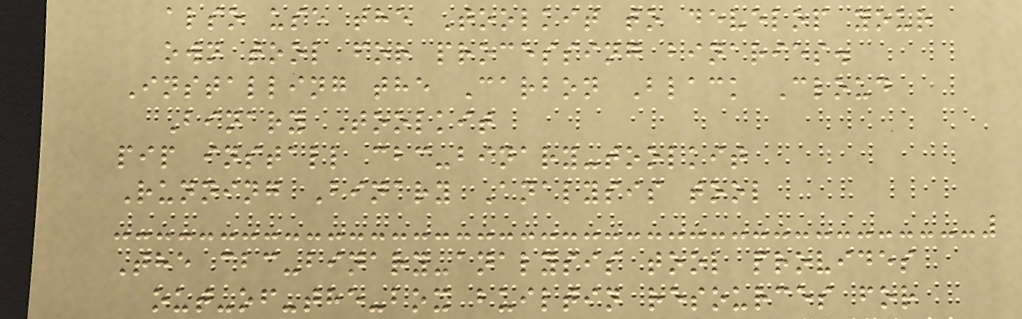also use the Toolkit to develop your
own tool for processing binaries.
Installing the Carbon Black Cloud
Binary Toolkit
pip install cbc-binary-toolkit
Running Binary Analysis tool
The cbc-binary-analysis tool provides
out-of-the-box builtin resources for
